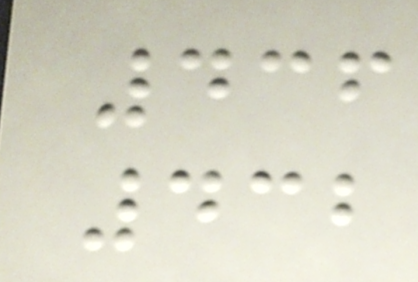436
432
